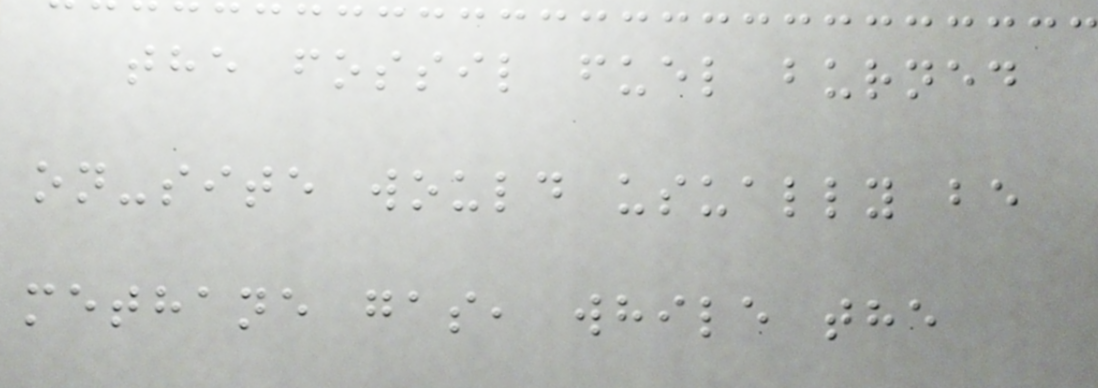the fossil fuel burned
on-site would usually be
methane gas, while the
